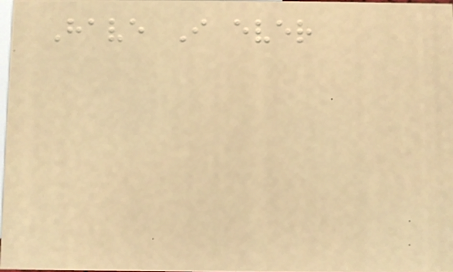Have I ever
